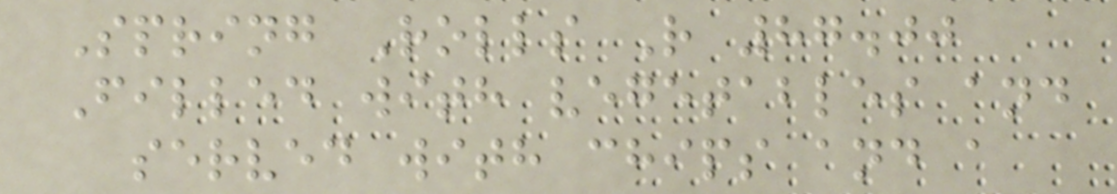Spring Rolls R 87.00
Filled with vegetables and
served with chips and a
